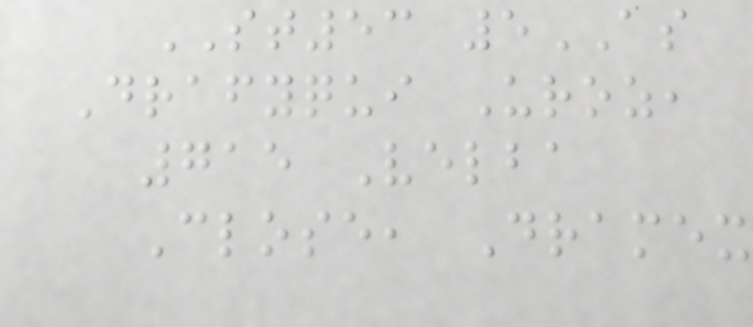ST53 5AS
Drafyqui Uroz,
715 Velba
Close, Dramex
